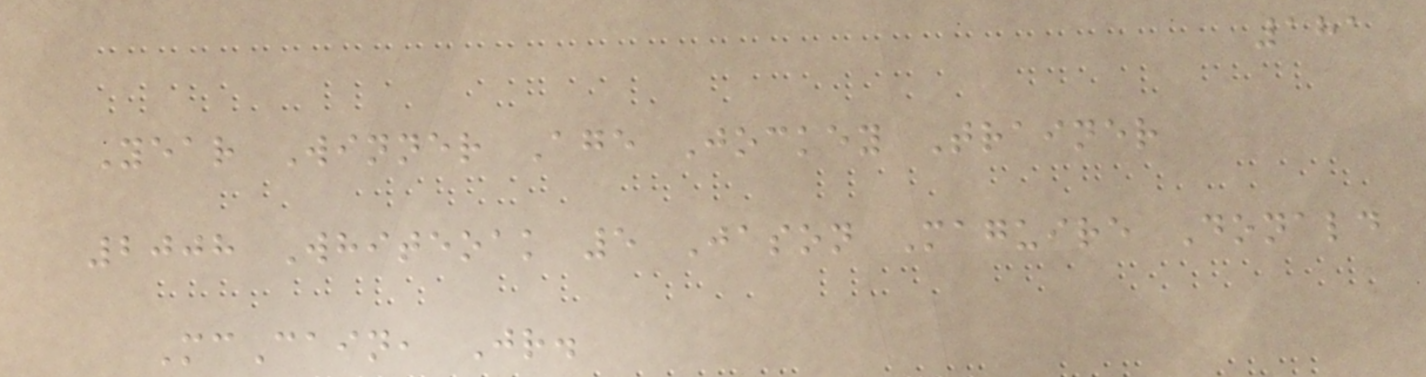181
Year Winner Age Jockey Trainer
2008 Whiteoak 5 Jason Maguire Donald
McCain, Jr.
